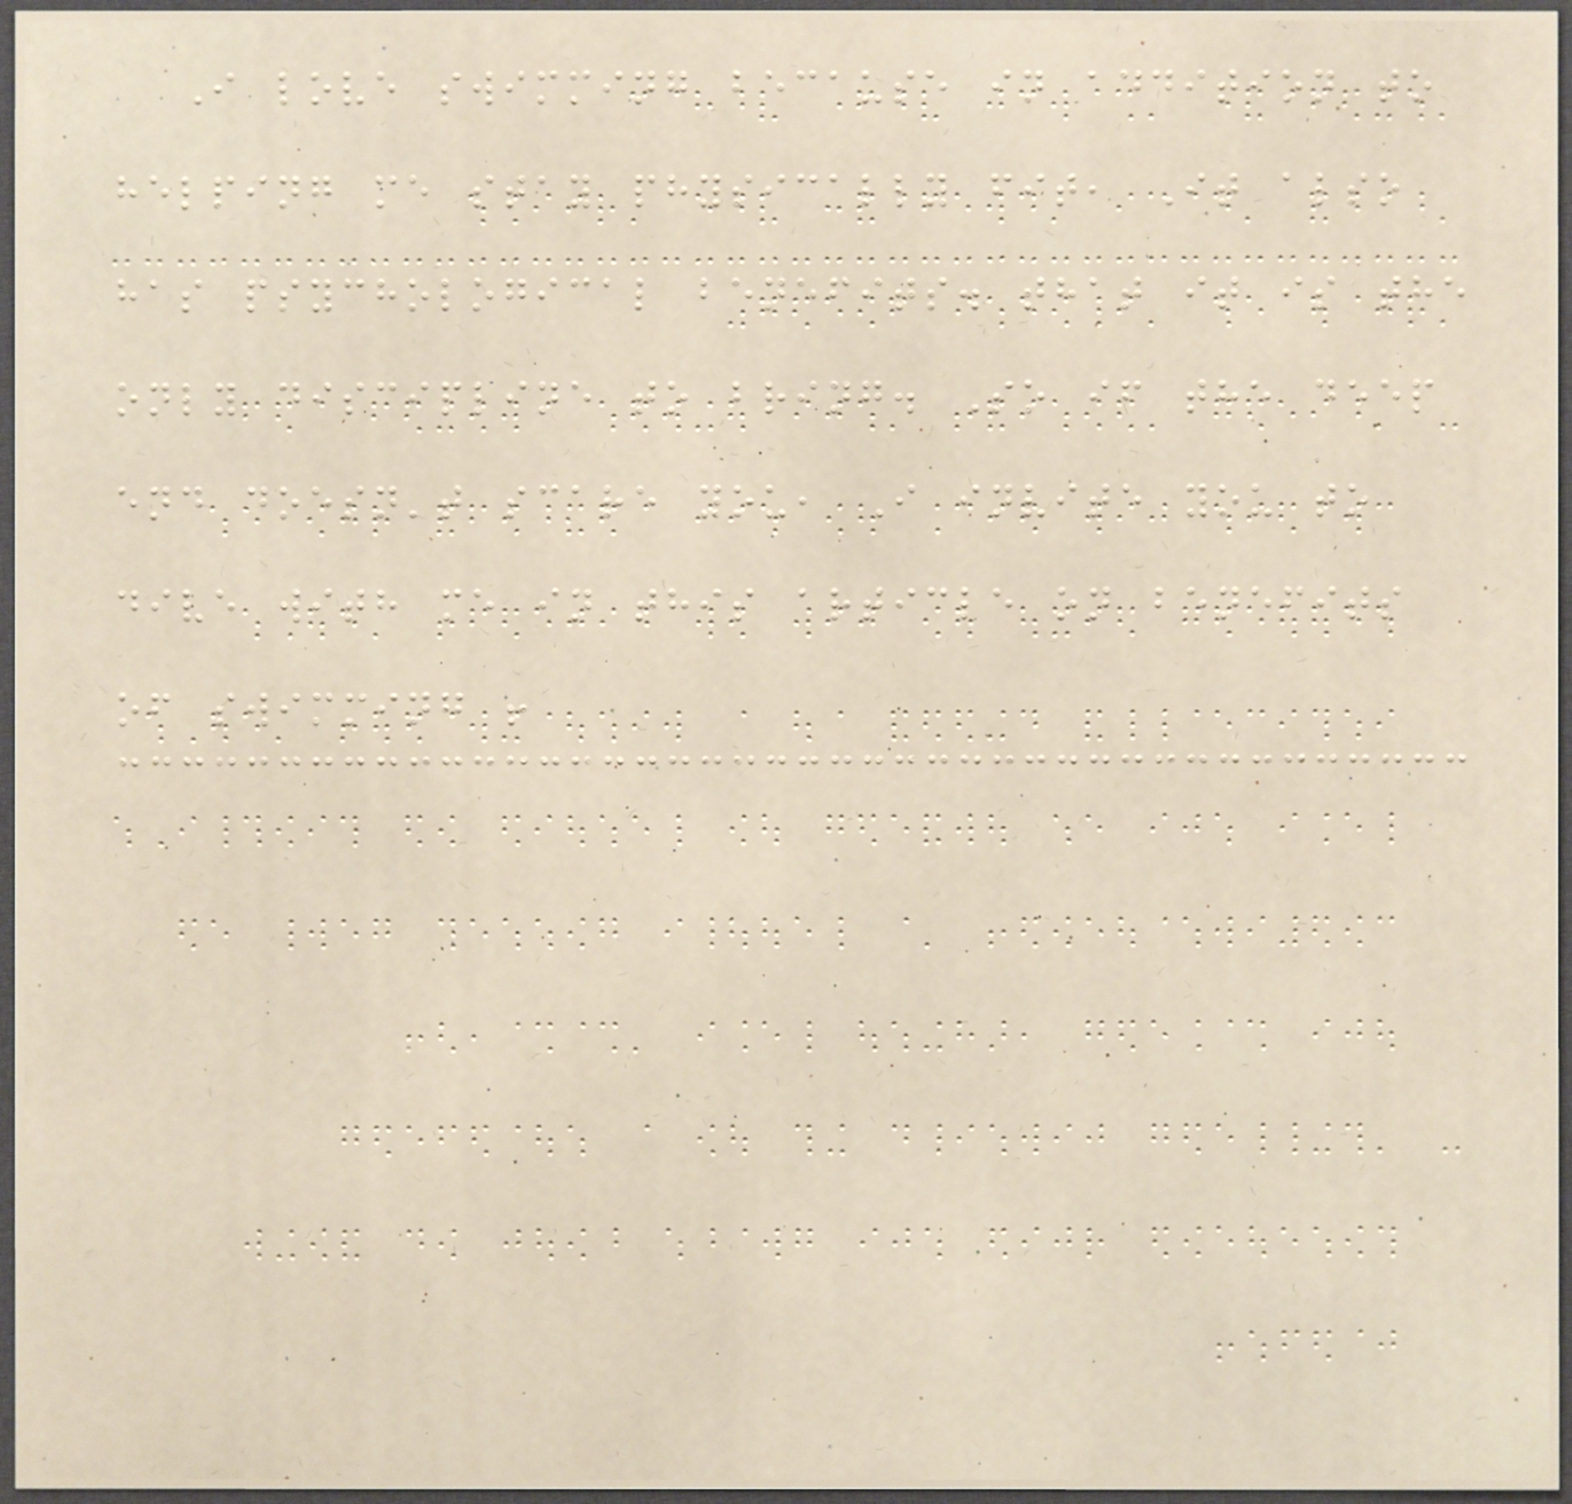I love swimming because in addition to
helping me stay physically fit, It also
has psychological benefits. that it is the
only discipline to bring. So if the deep
end doesn't scare you, I invite you to
dive with me in this article on benefits
of swimming !
